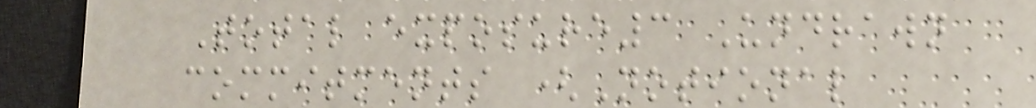Total exposure3 Undrawn
commitments (Notional
